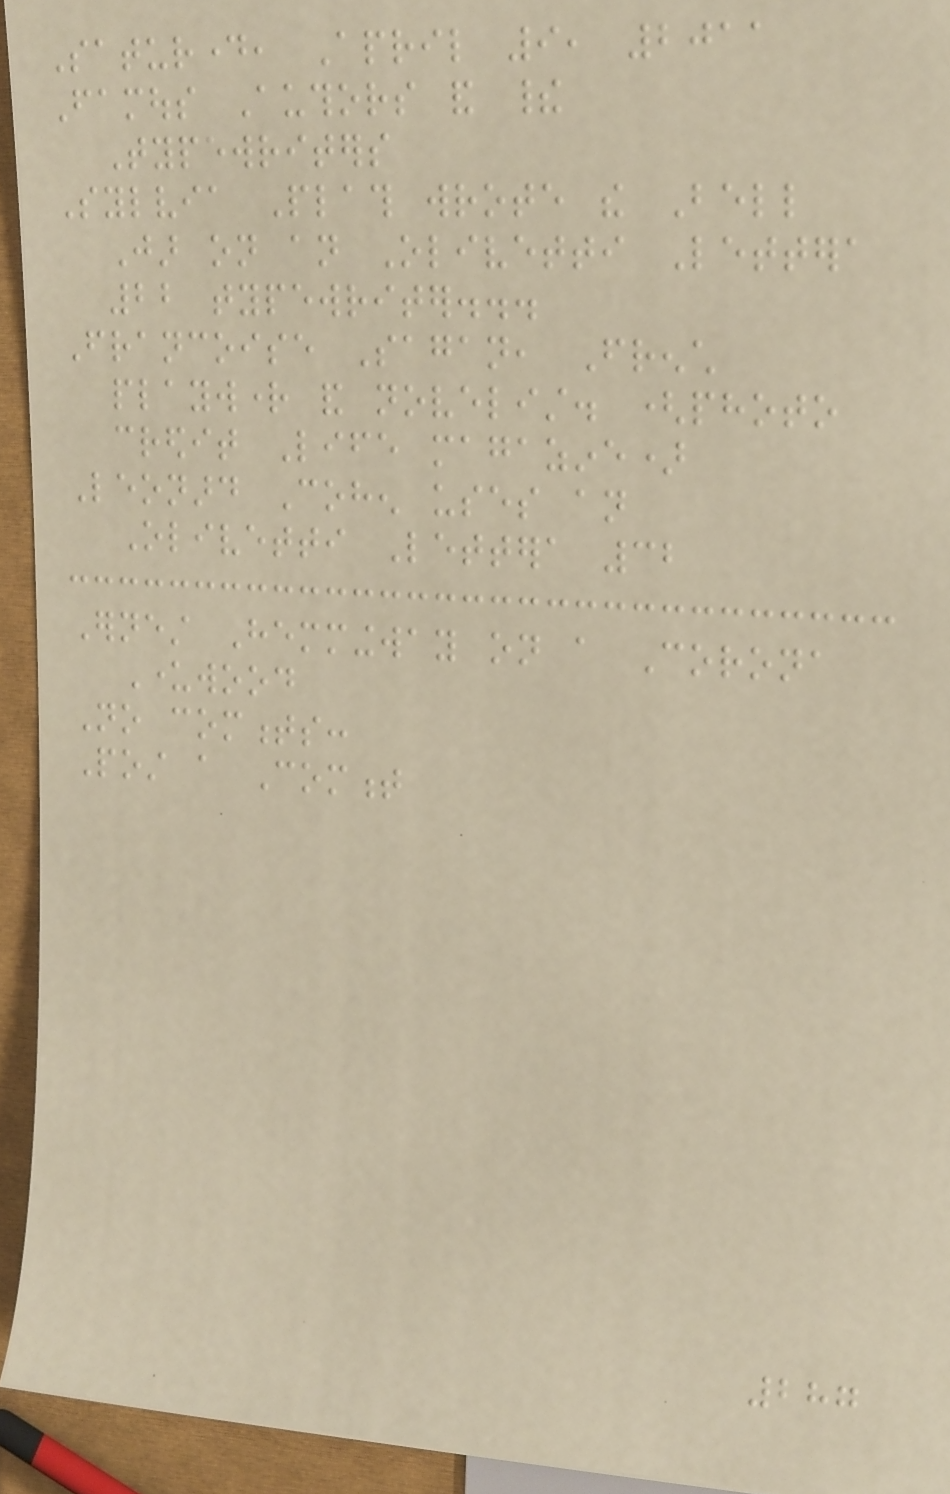Saturday, April 9, 2011
Famous Authors and their
Typewriters
Sylvia Plath wrote the Bell
Jar on an Olivetti Lettera
22 typewriter...
Francoise Sagan, French
playwright and novelist. (photo
credit Life magazine)
Leonard Cohen uses an
Olivetti Lettera 32
Ernest Hemmingway on a Corona
Underwood
No comments:
Post a Comment
287
